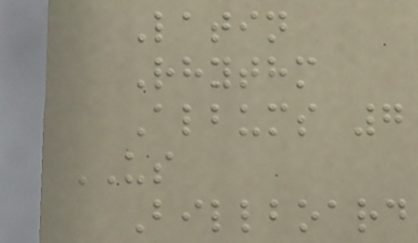Latin
Rhythm
Albums 7
US
Billboard
